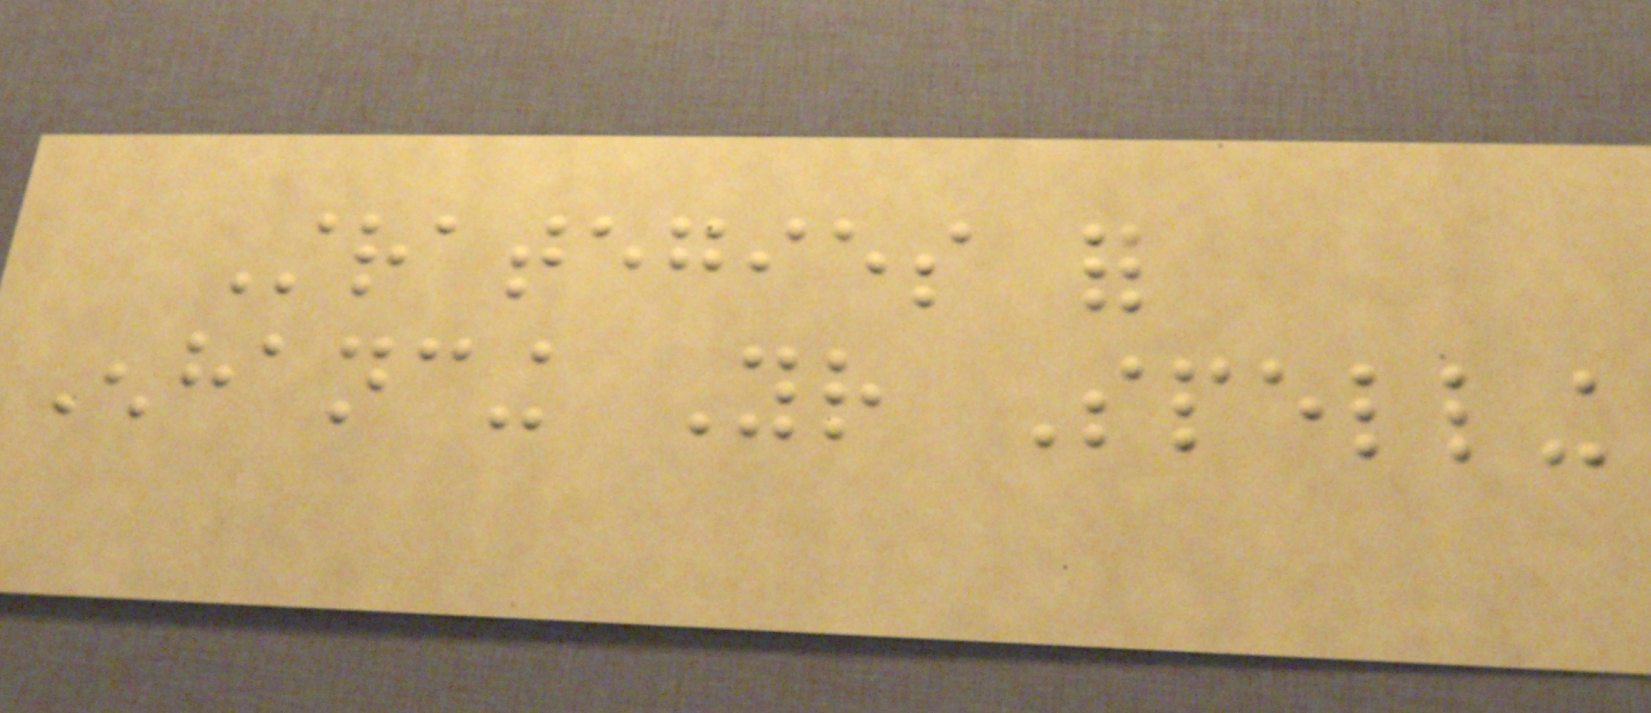Strategies for
Enhancing Your Spelling
